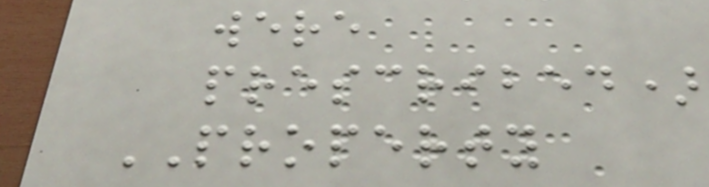were
prescribed)
PROPERTY
